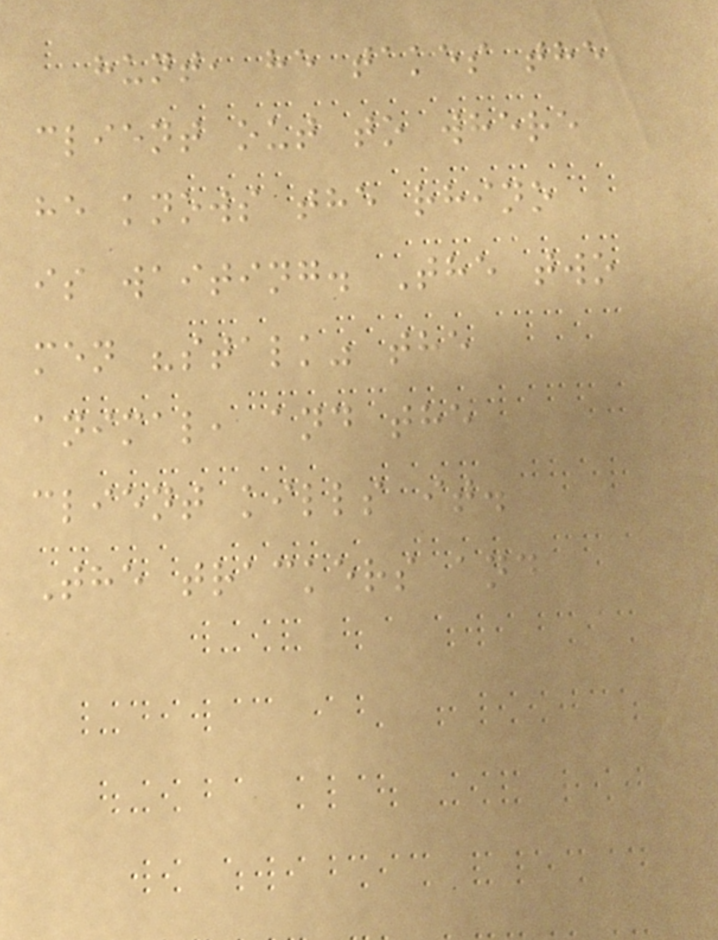hunt, he takes the
client out to where
he knows the rhino
is waiting. The two
men "stalk" the
animal, and the
client kills it.
The trackers and
